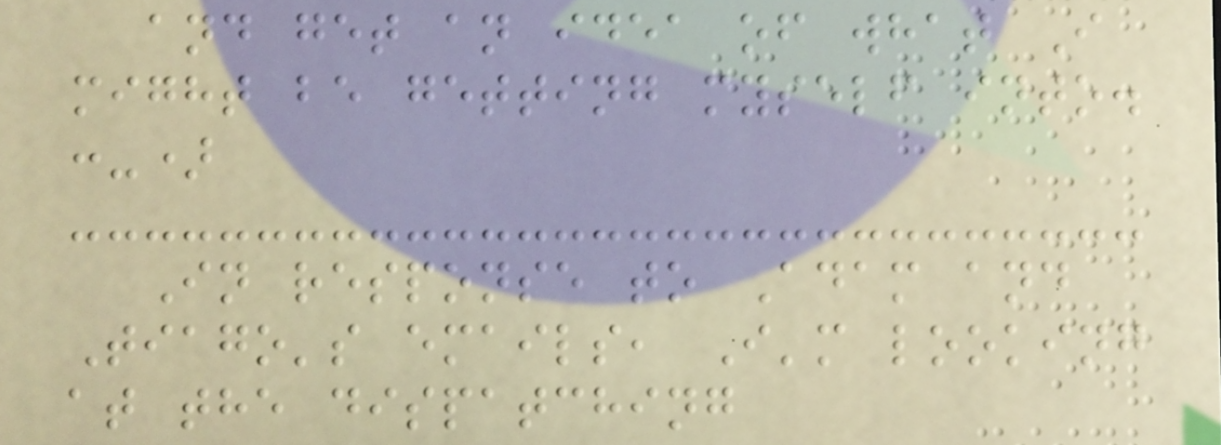and get an idea of what I
might be getting myself into.
:-)
In response to Adam and
Tiago's emails, I'm looking
at the dispatching
